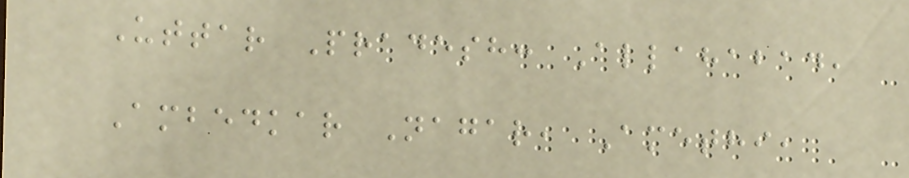Uttar Pradesh: Allahabad,
Ambedkar Nagar, Amethi,
